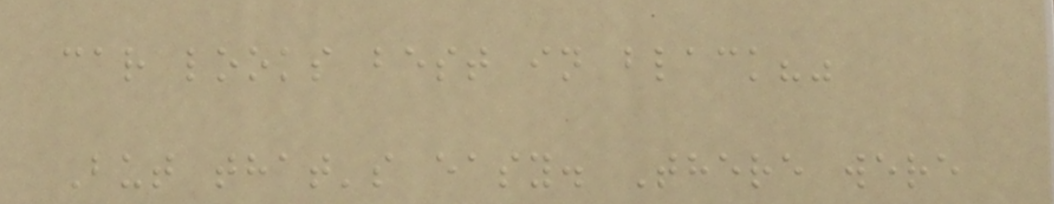car looks best in black?"
But that's easy. There were
